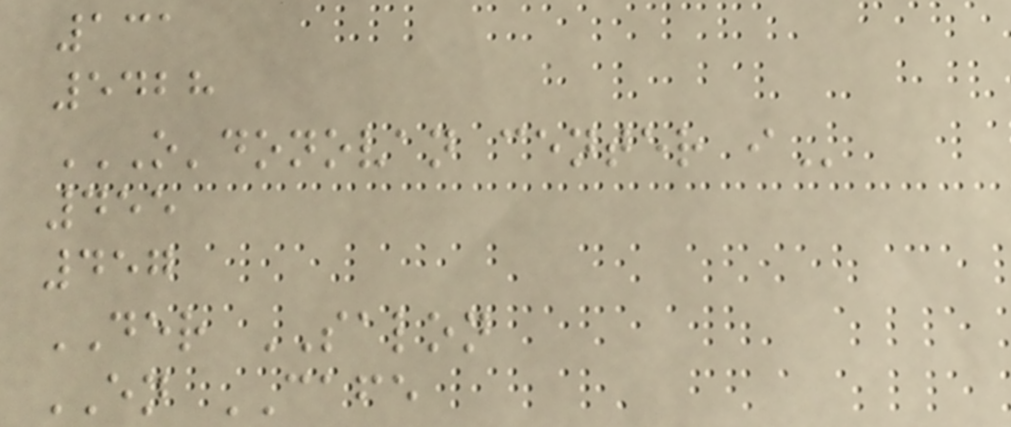131
5428
O'DONOVAN CENTER I
455
457
DER SALON
EN CAFE
